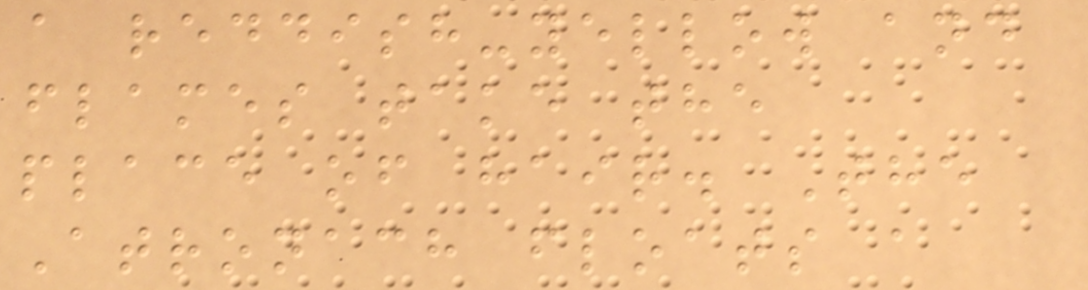a reddish-yellow and
flames take the
place of hair. The
Atronach floats a
